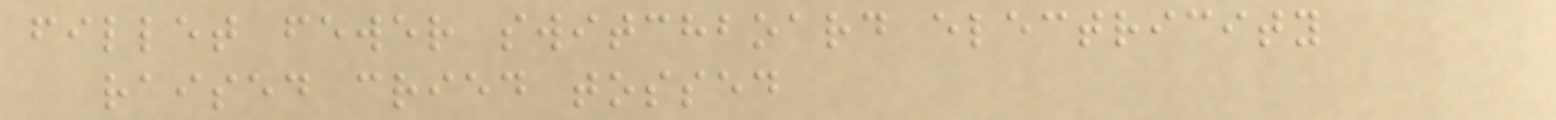fillet fewer switchboard electricity
raised cried tossed
